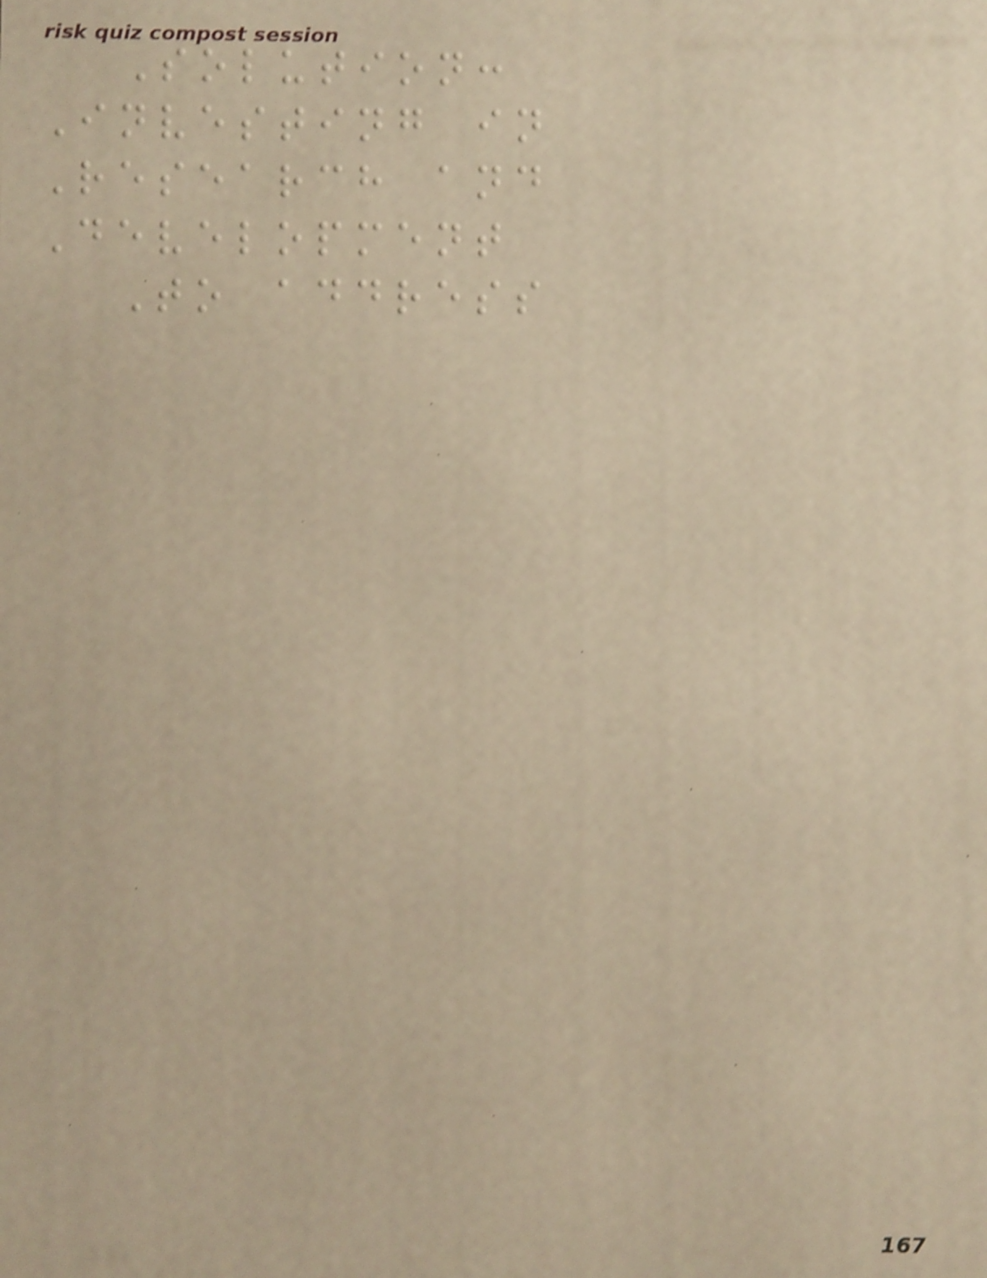Solution:
Investing in
Research and
Development
To address
